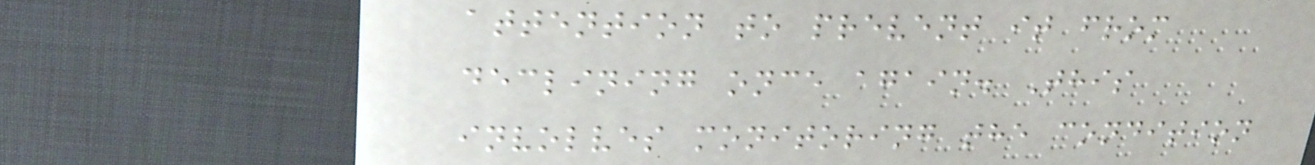attention to prevent it from
declining once again. This
involves monitoring the condition
